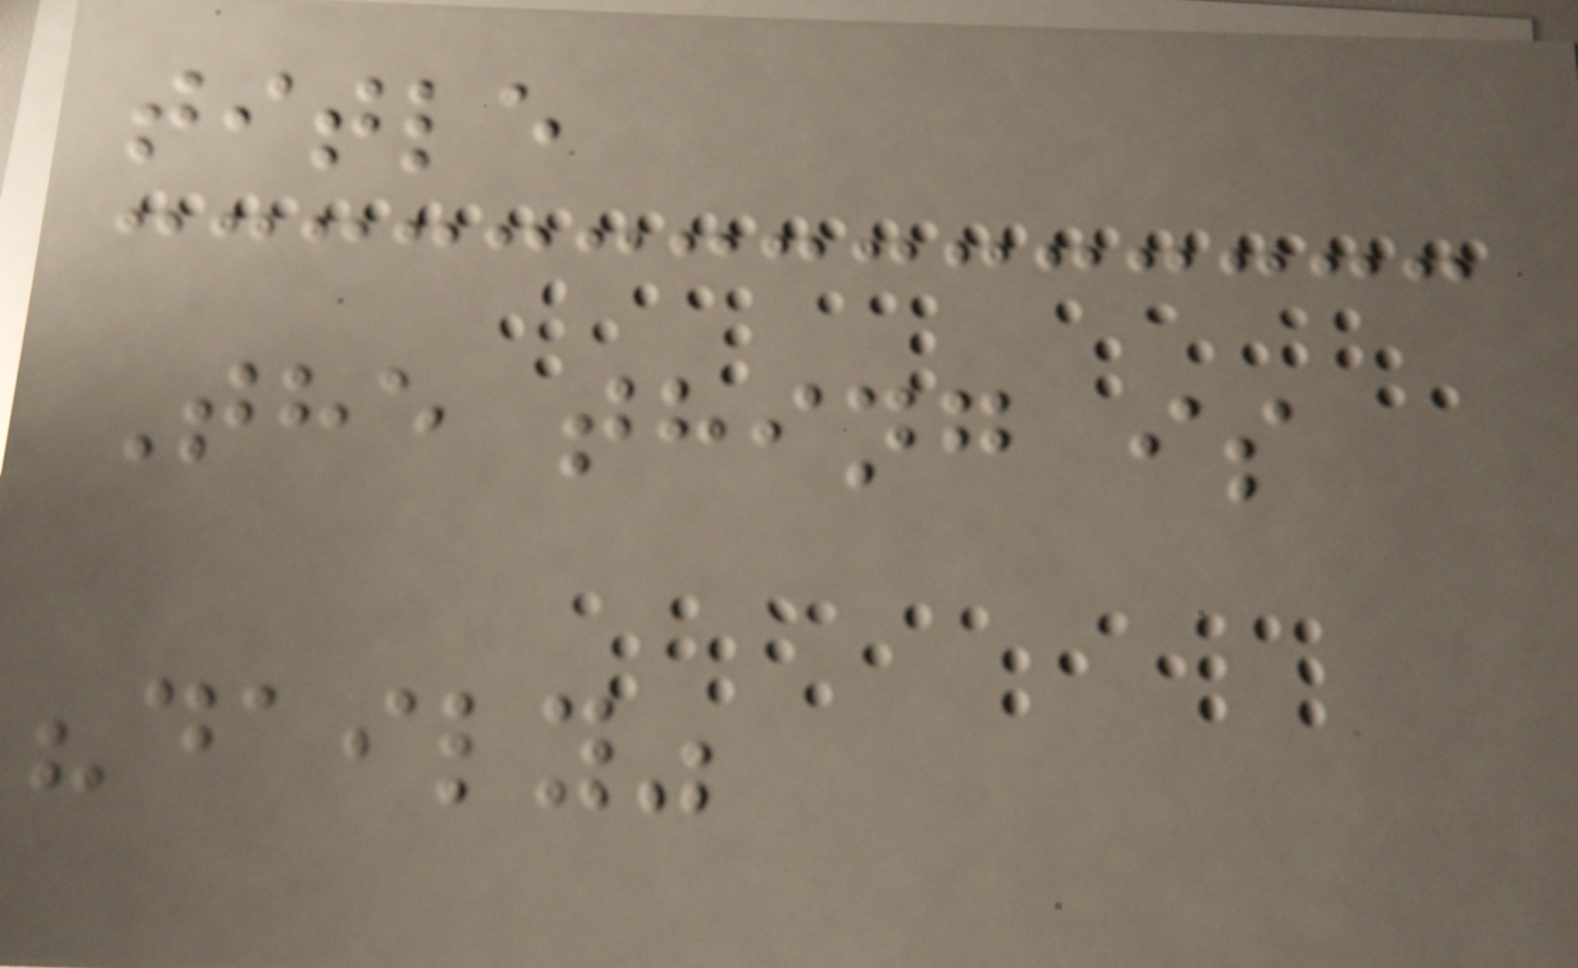title
The thing is
"daily"
